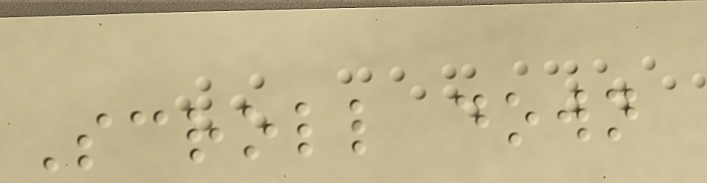Scroll down
